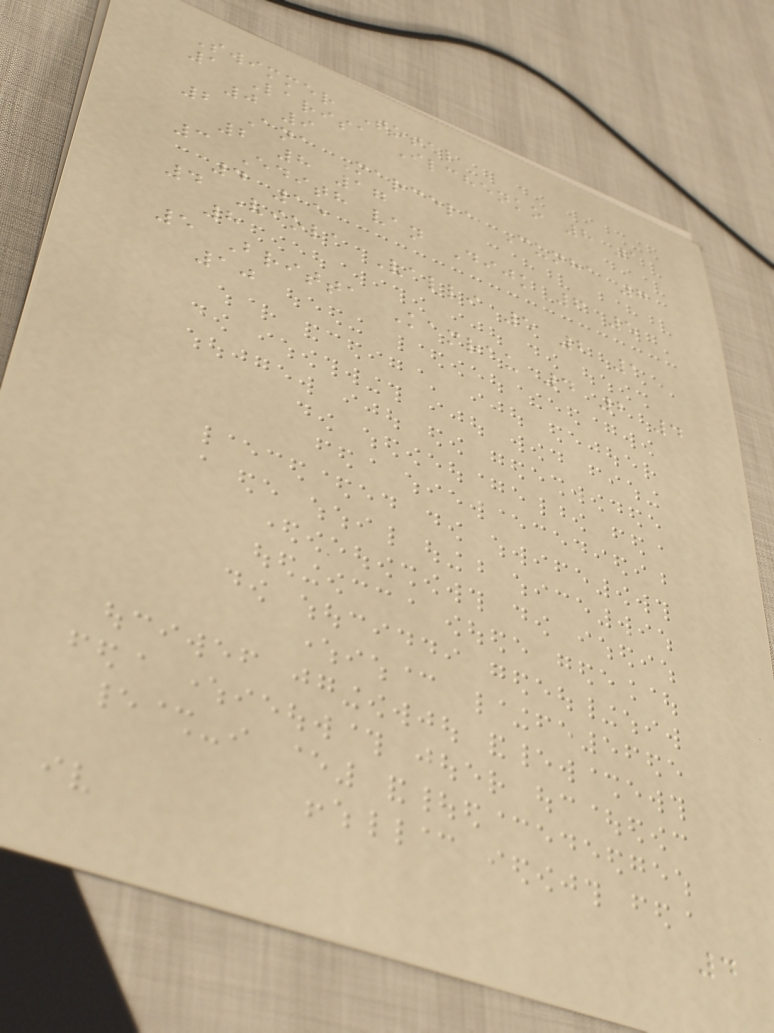Swimmer Total
1 Larisa Ilchenko 8 1
0 9
2 Ana Marcela Cunha 7
2 8 17
3 Edith van Dijk 6 5
4 15
4 Viola Valli 5 2 1
8
5 Britta Kamrau 4 2 4
10
4
